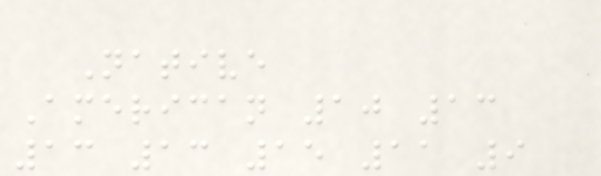Native
American 10 13
13 13 15 11 9
